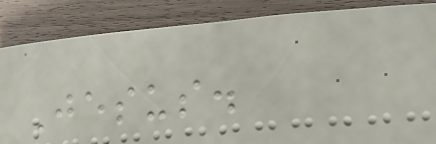Jesus.
